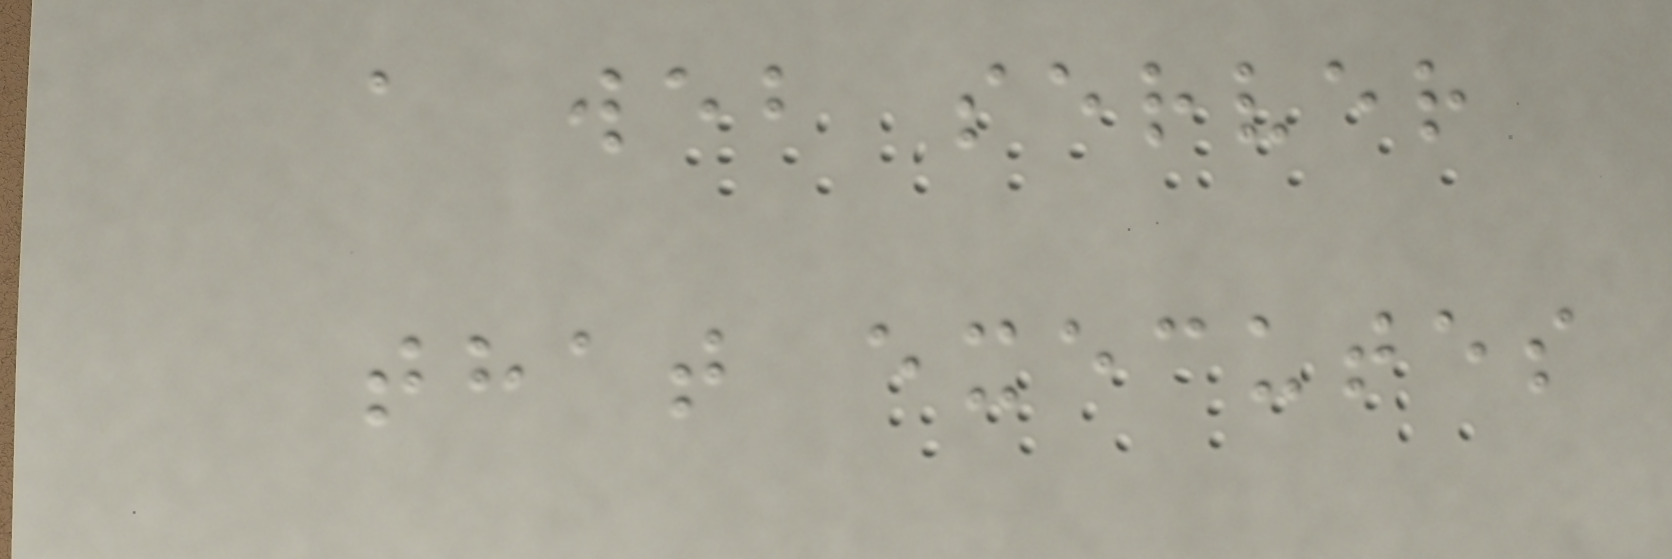a web server
that executes
